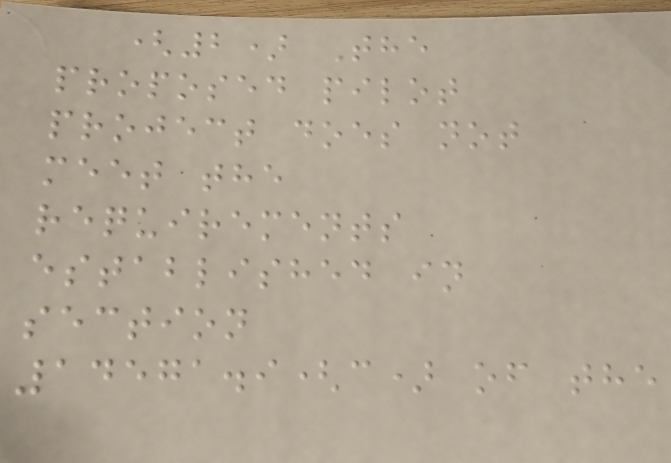(2) The
proposed pilot
project does not
meet the
requirements
established in
section
14571.9(c) of the
